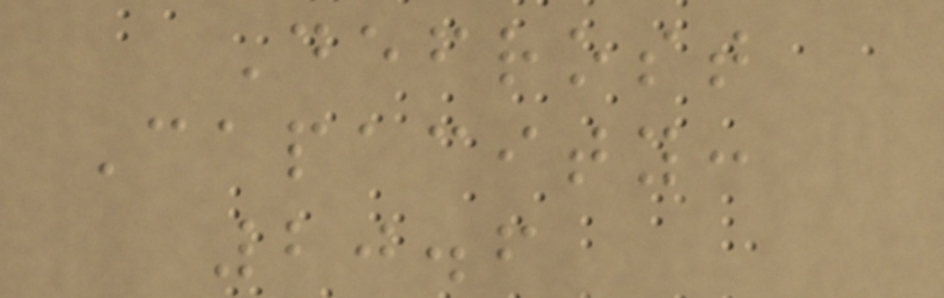Defrost
Capacity:
20.6
